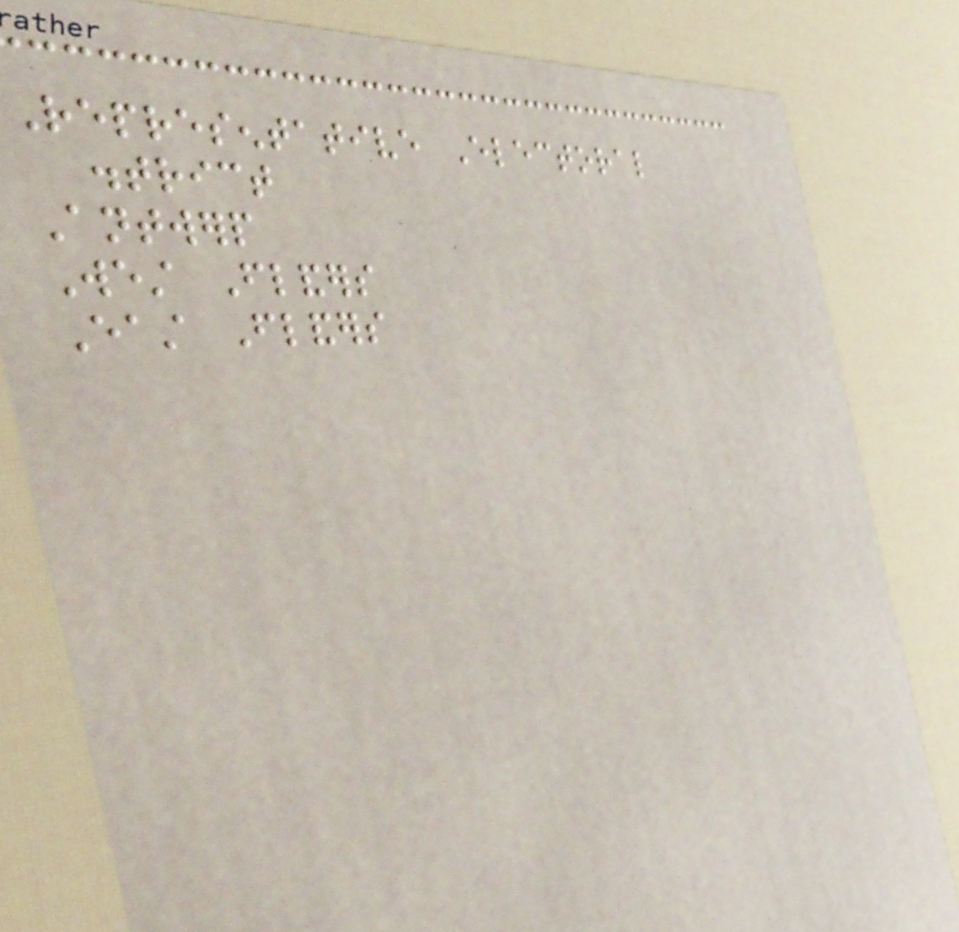Representative Electoral
district
Antwerp
West Flanders
East Flanders
